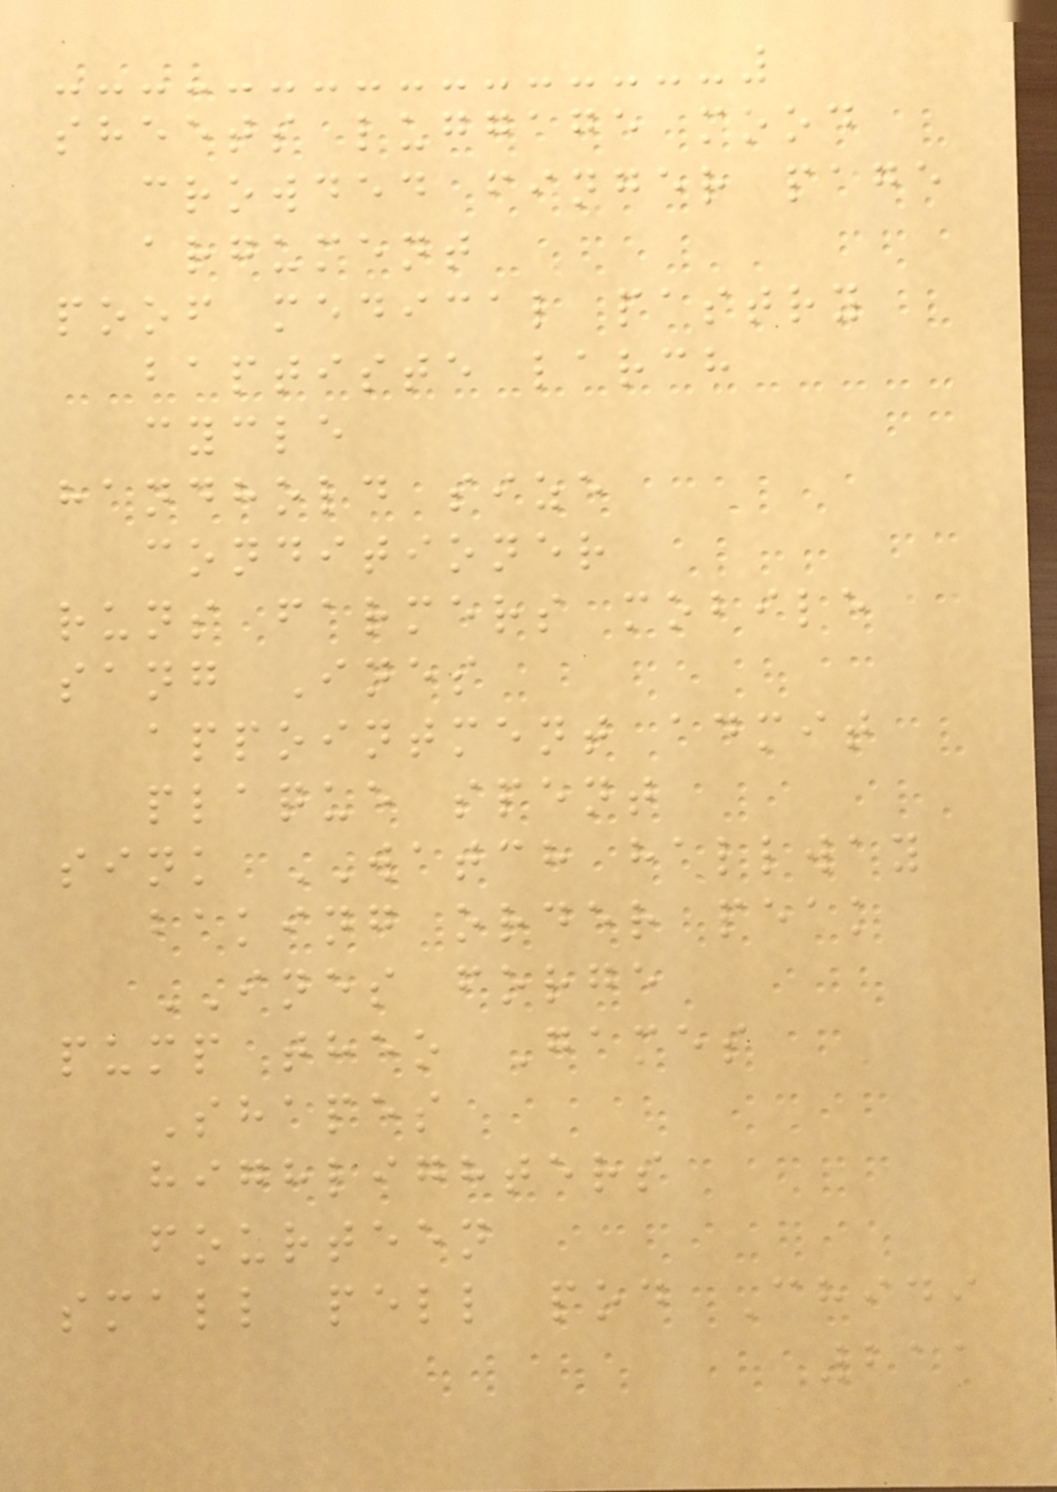sheets luggage mood
crowded finger page
argument
poof medical pastry
baptiste larch
cycle
handhold size
conditioner
runs farmers mobile
sang Ines
appointment admit
plaque spent
sink WATCH hallway
baking order peak
INES forge
pump theo Games
Shapes
highlighters
fourteen
small pell pod Chidi
211
